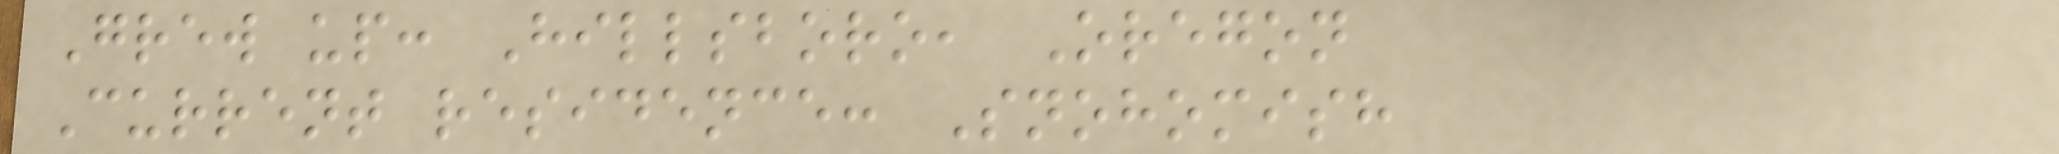Grew up: Hillsboro, Oregon
Current residence: Snohomish
